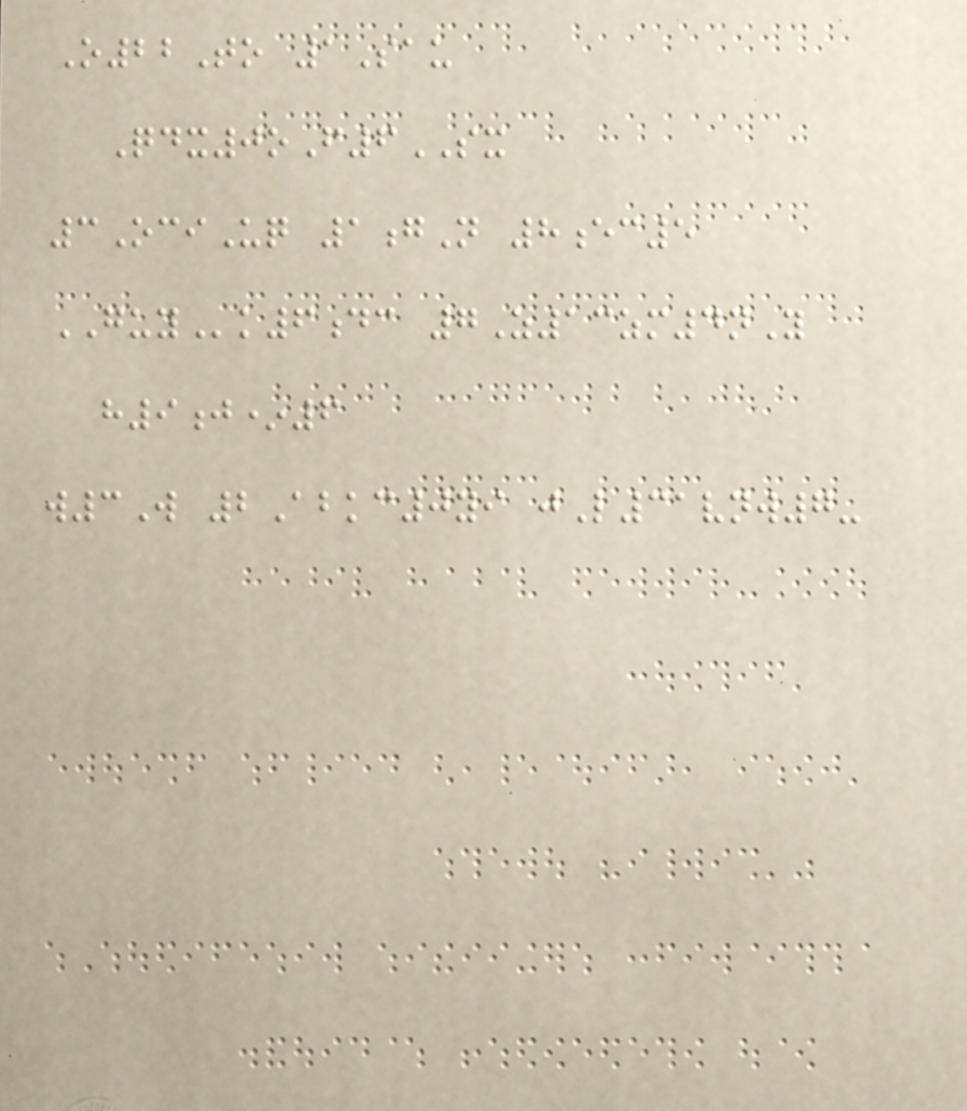O22To 1Sau
Qdx0oF6SX
3OciUq 1gN 8ec5
GUYk6dc 7Z13zm4nY
h9j*6
w3W 2Abkc0yi jL31vnw7-
